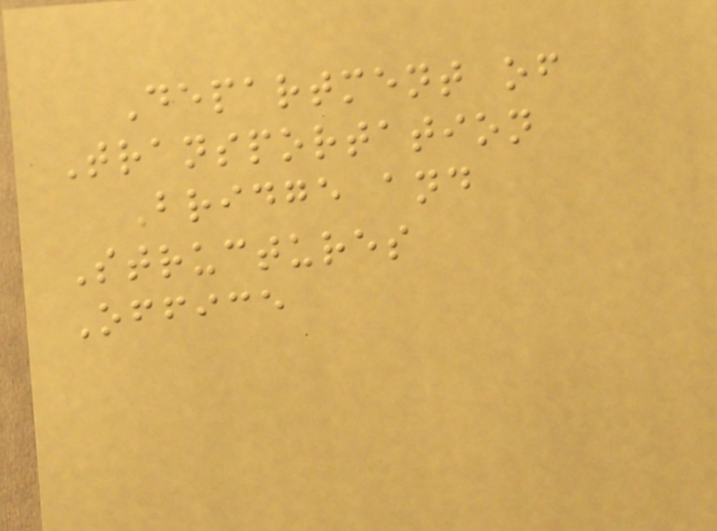Department of
Transportation
Bridge and
Structures
Office
